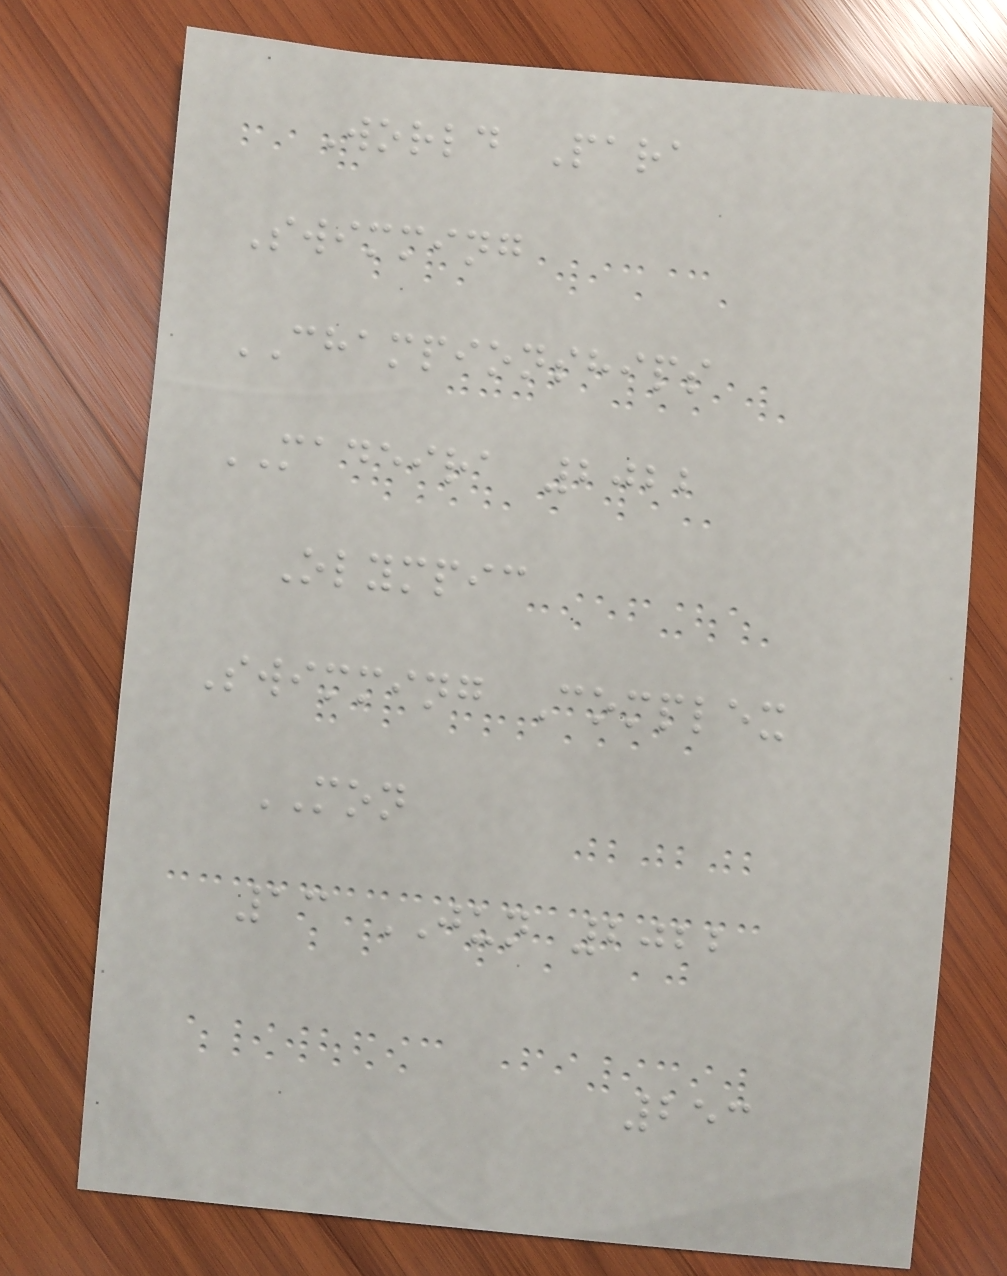World Para
Swimming
CHAMPIONSHIPS
MADEIRA 2022
Olympic
Swimming Complex
MON
13 JUN 2022
253
